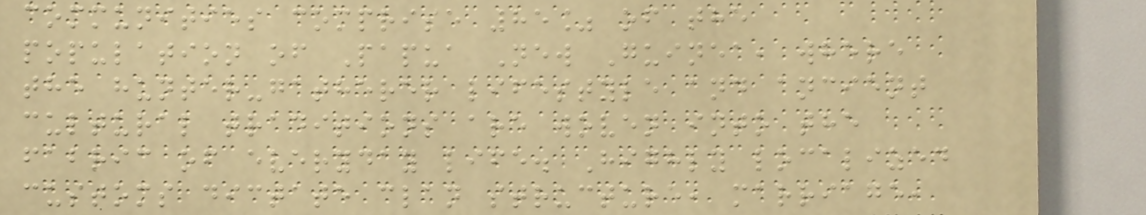communities comprise 85% of the
population of Papua New Guinea, where
the hunter-gatherer lifestyle and ancient
cultural traditions are woven into the
fabric of everyday life. Highly localized
customs dictate clan structure, marriage,
